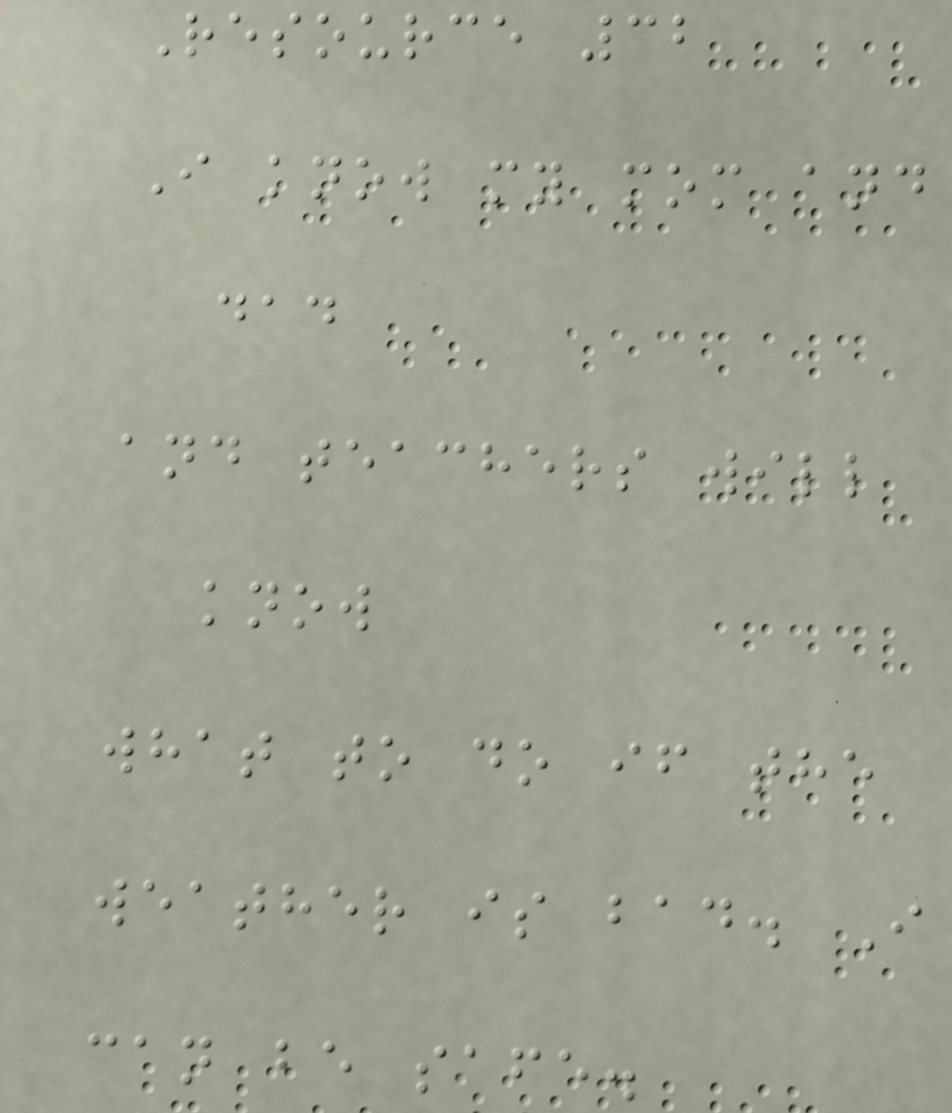Resource 32
I know my mom and
dad
and teachers will
know
what to do if the
weather is bad. I
can be safe.
